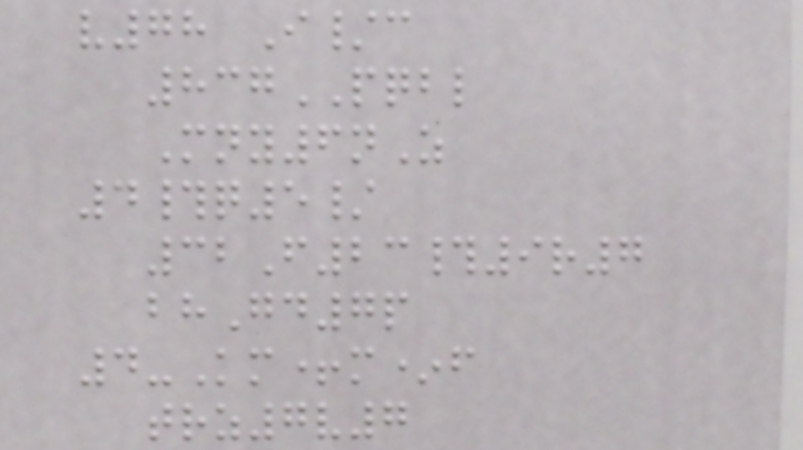v78 I/c
837PQBL
Mny6nZ
4#q5/
32F23#9r7
bhGd7p
4-Km+m*f
trz7v7
